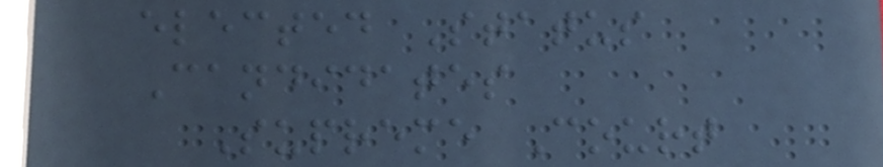elected Status
Candidates
Supreme Court
